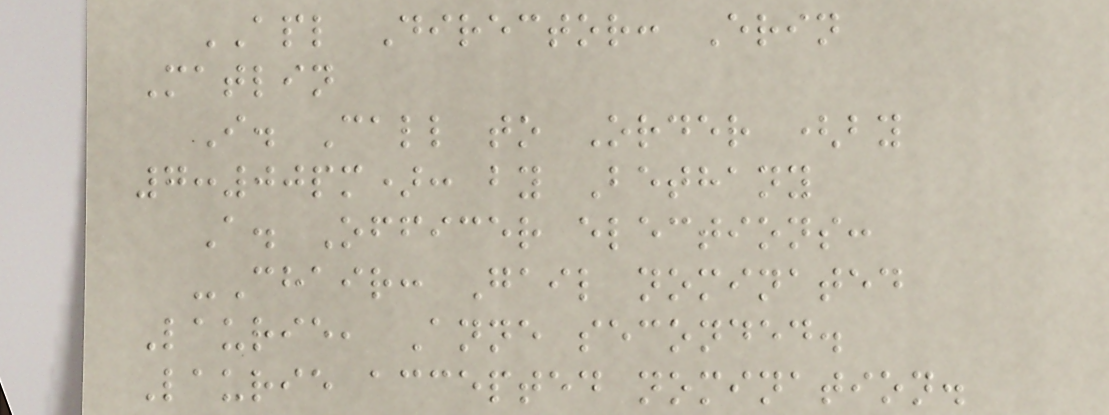APL Director: Erin
Matlin
I. Call to Order (by
7:00pm): by Bethany
A. Officer elections:
-Chair: Gail nominated
Laurie, Anne seconded.
Laurie accepted nomination.
